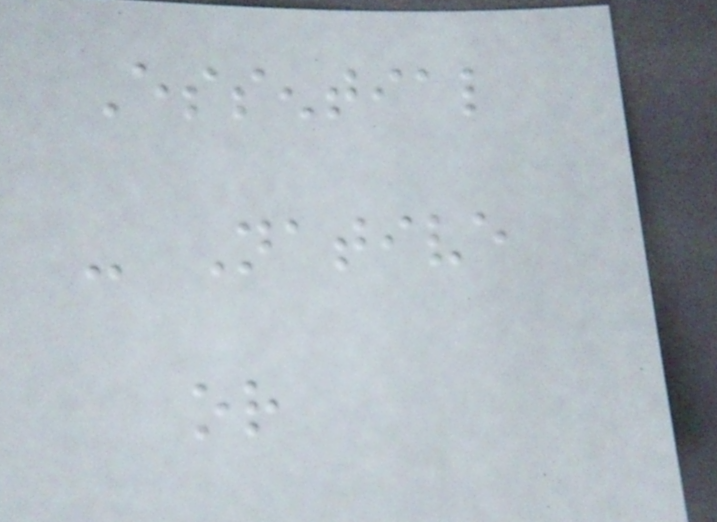Essential
- Native
or
